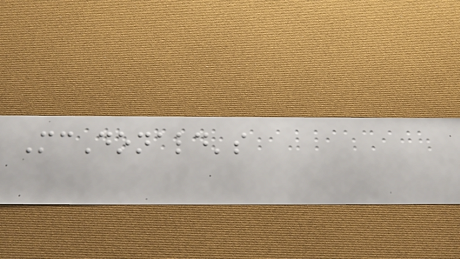McDonald's
